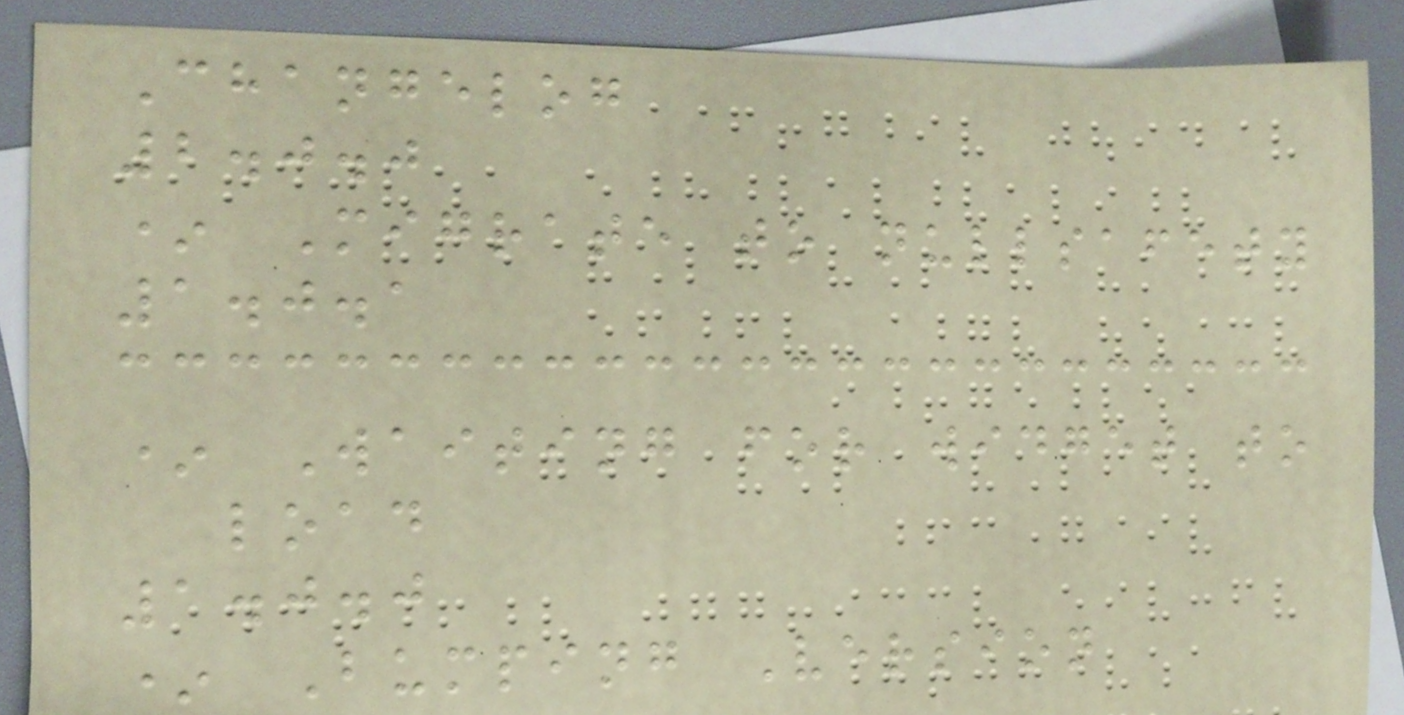Changelog
2.0.0
* Migrate to nullsafety
1.0.1
* Waiting for widget to
load
1.0.0
* Bumping Version
